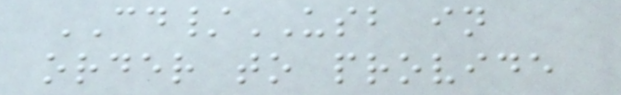CD/USB in
order to provide
